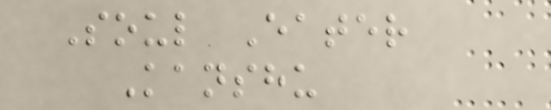Soul Eater
Kanshu
